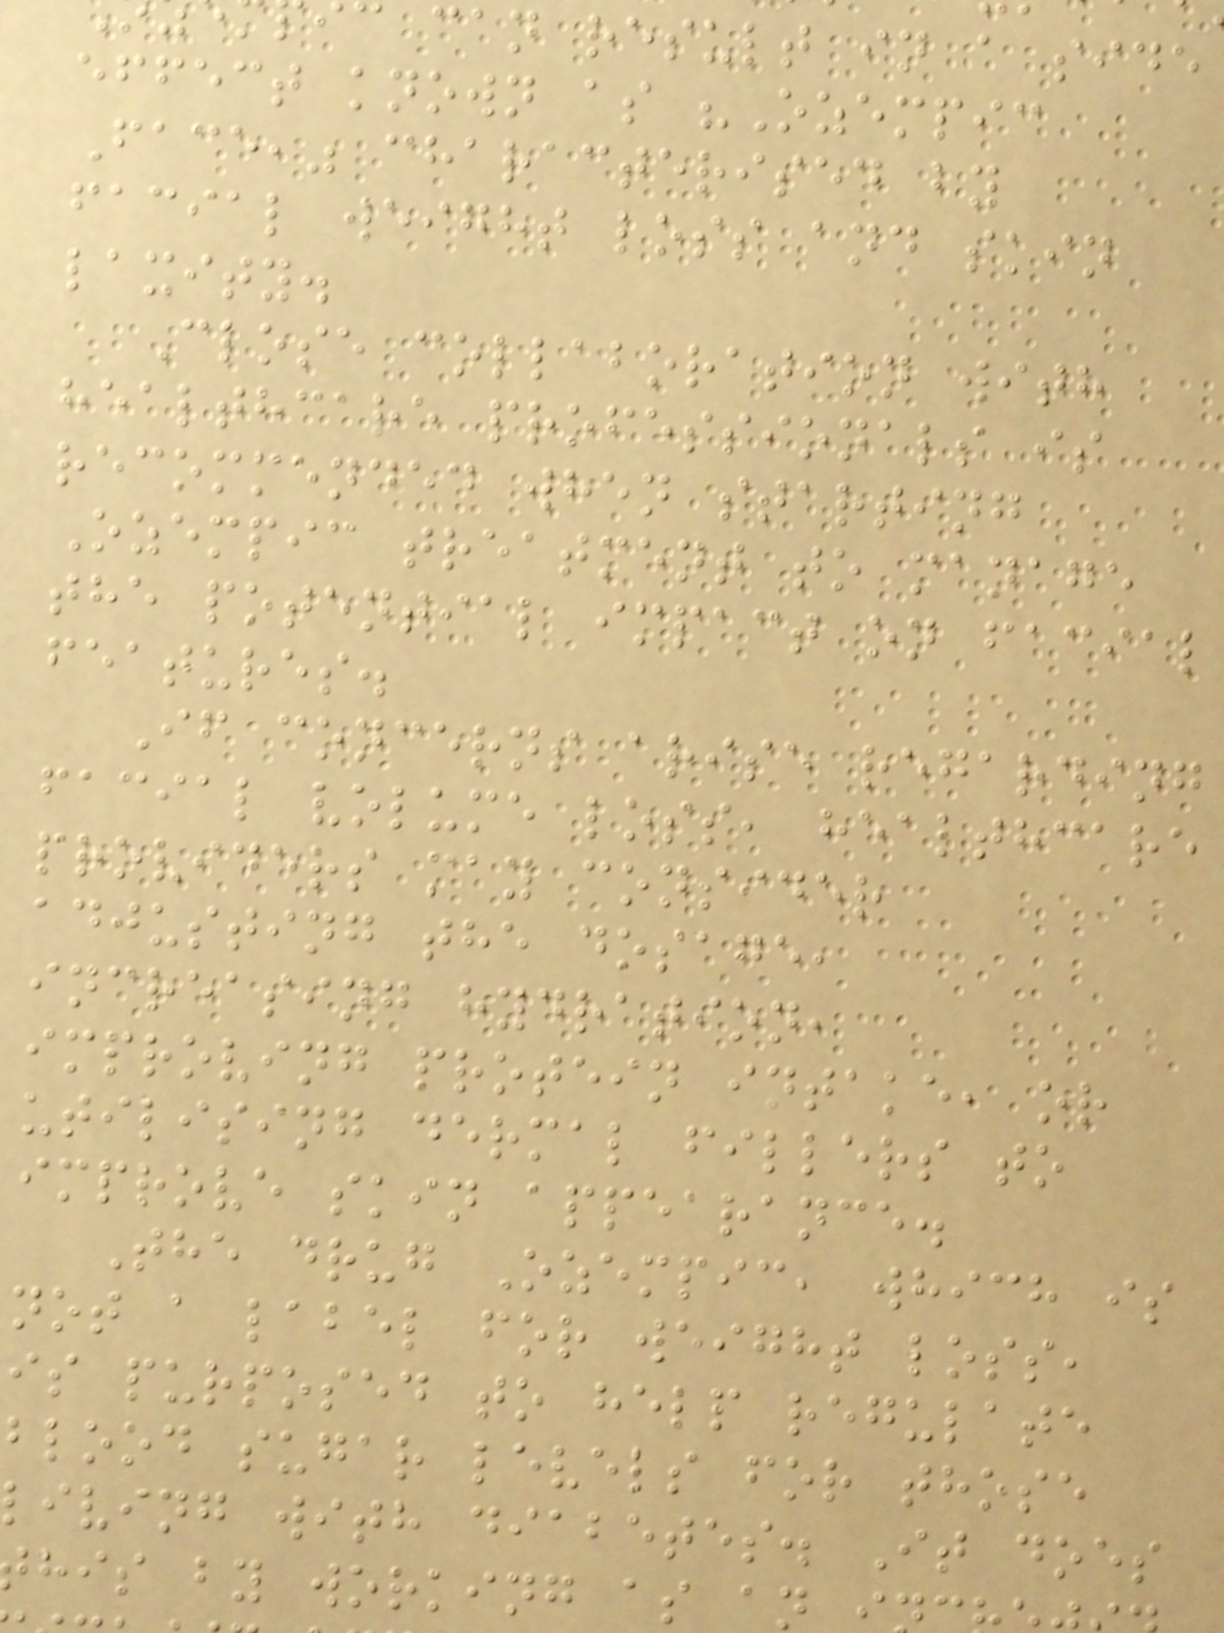can result in a side
effect known as "Ozempic
Face," characterised by
facial weight loss and skin
laxity.
Close collaboration with
healthcare professionals is
recommended when starting
Ozempic treatment to manage
the potential impact on facial
features.
If concerns arise regarding
facial volume loss, healthcare
providers may consider
adjusting the dosage,
increasing hydration,
improving protein intake, or
utilising dermal fillers to
improve skin appearance.
The drug Ozempic, which is
not a label for weight loss,
is purposed to help regulate
blood sugar levels for those
living with diabetes. It does
his by working as an
